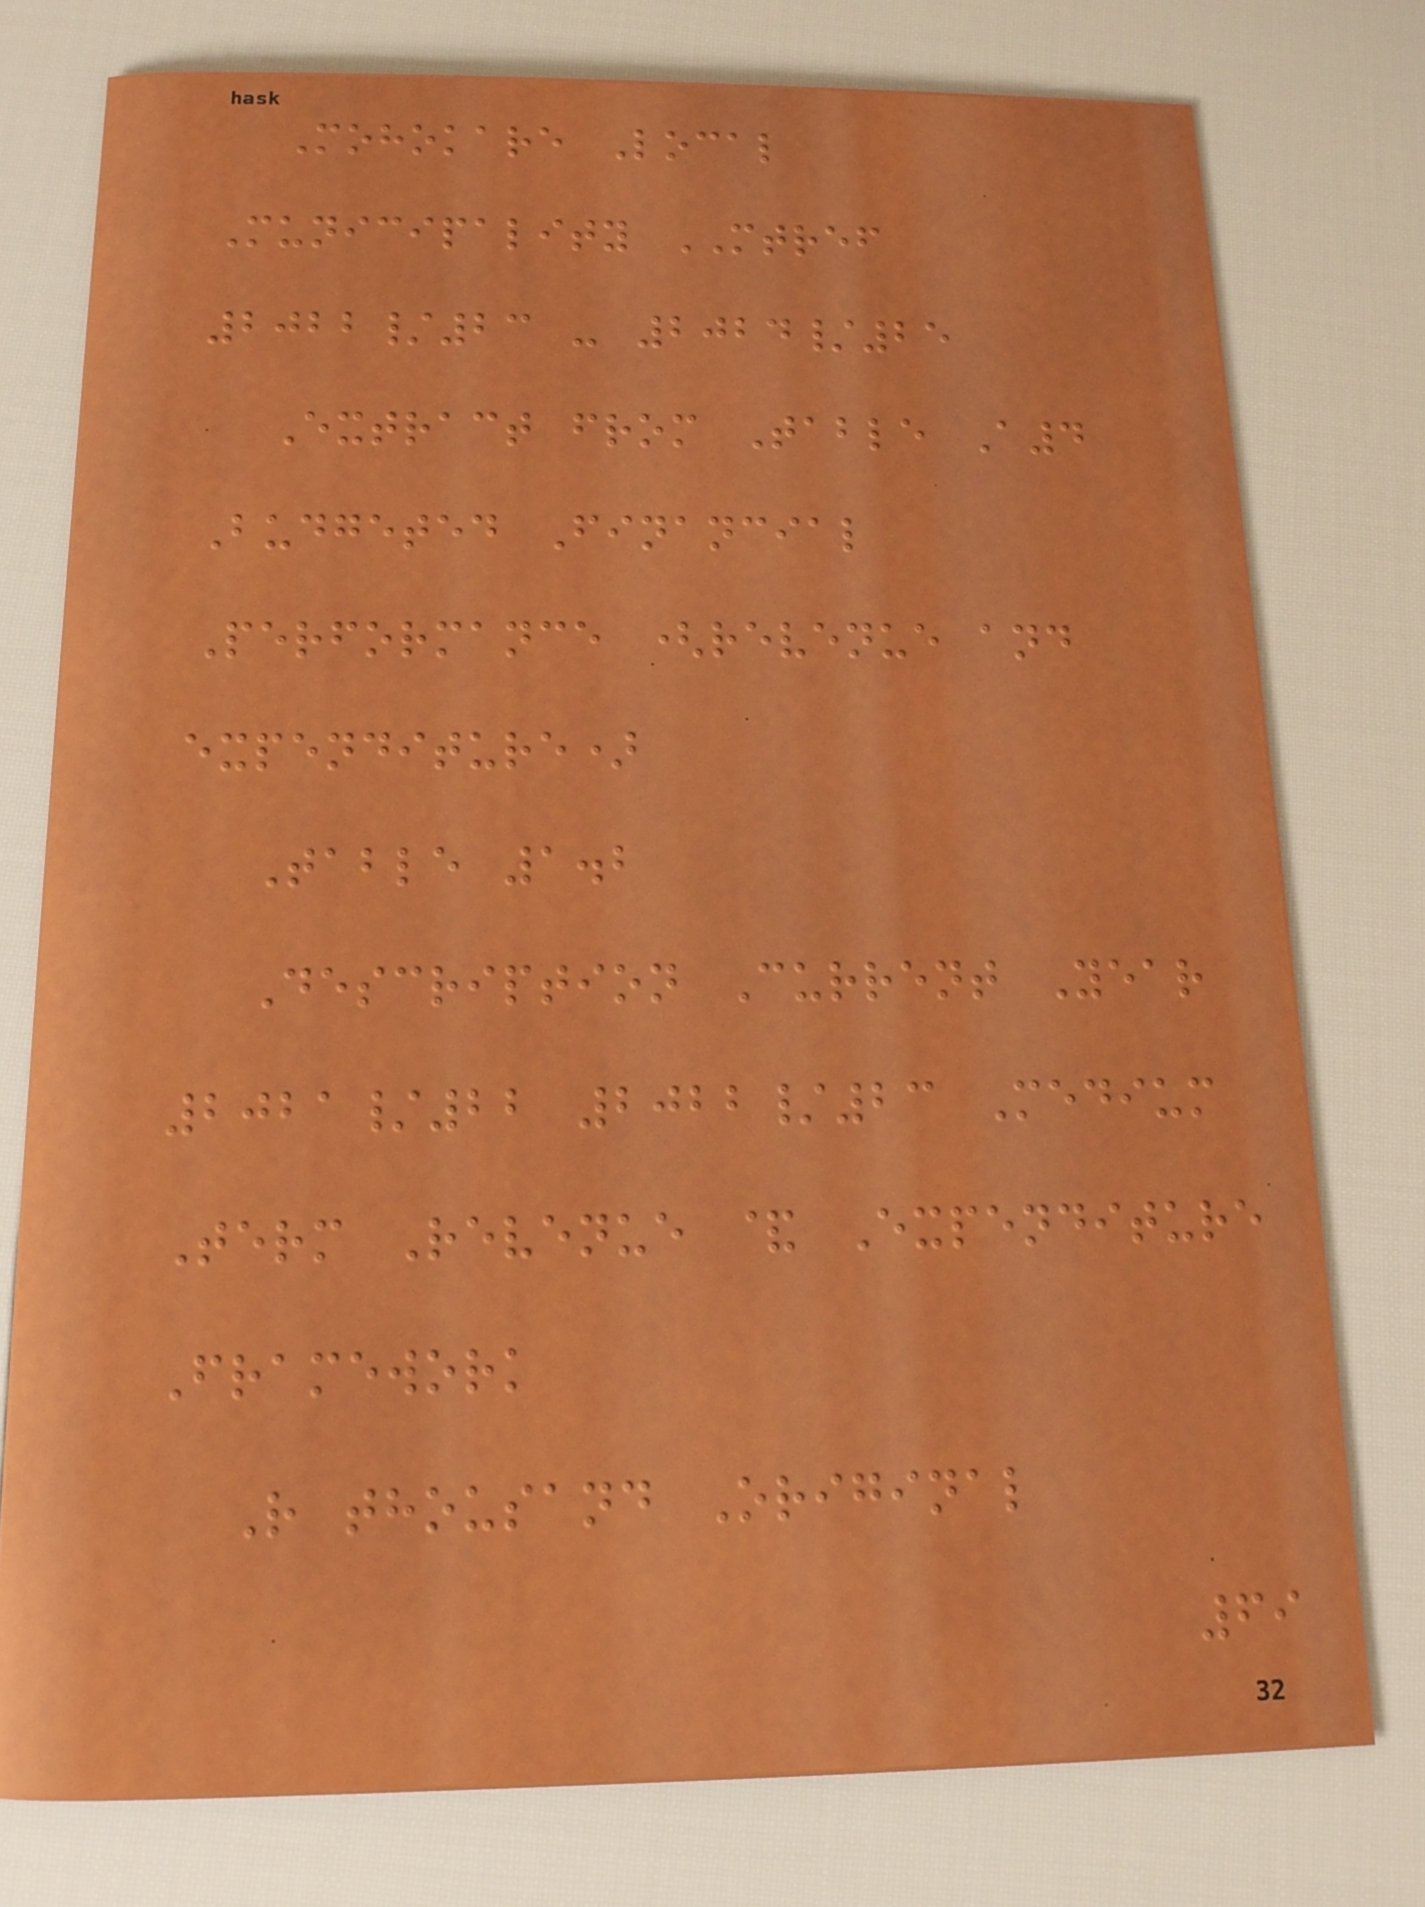Mohokare Local
Municipality MTREF
2022/23 - 2024/25
Extract from Table A4
Budgeted Financial
Performance (revenue and
expenditure)
Table 1.2
Description Current Year
2021/22 2022/23 Medium
Term Revenue & Expenditure
Framework
R thousand Original
69
